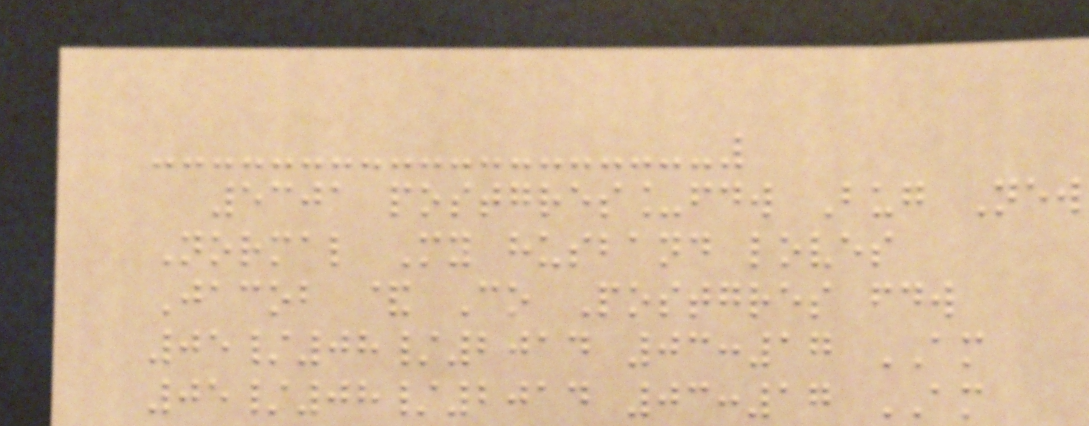5301 postgres_fdw Bug New
Normal My husband loves
Jacob & Co Postgres fdw
05/08/2014 03:17 AM
05/08/2014 03:17 AM
